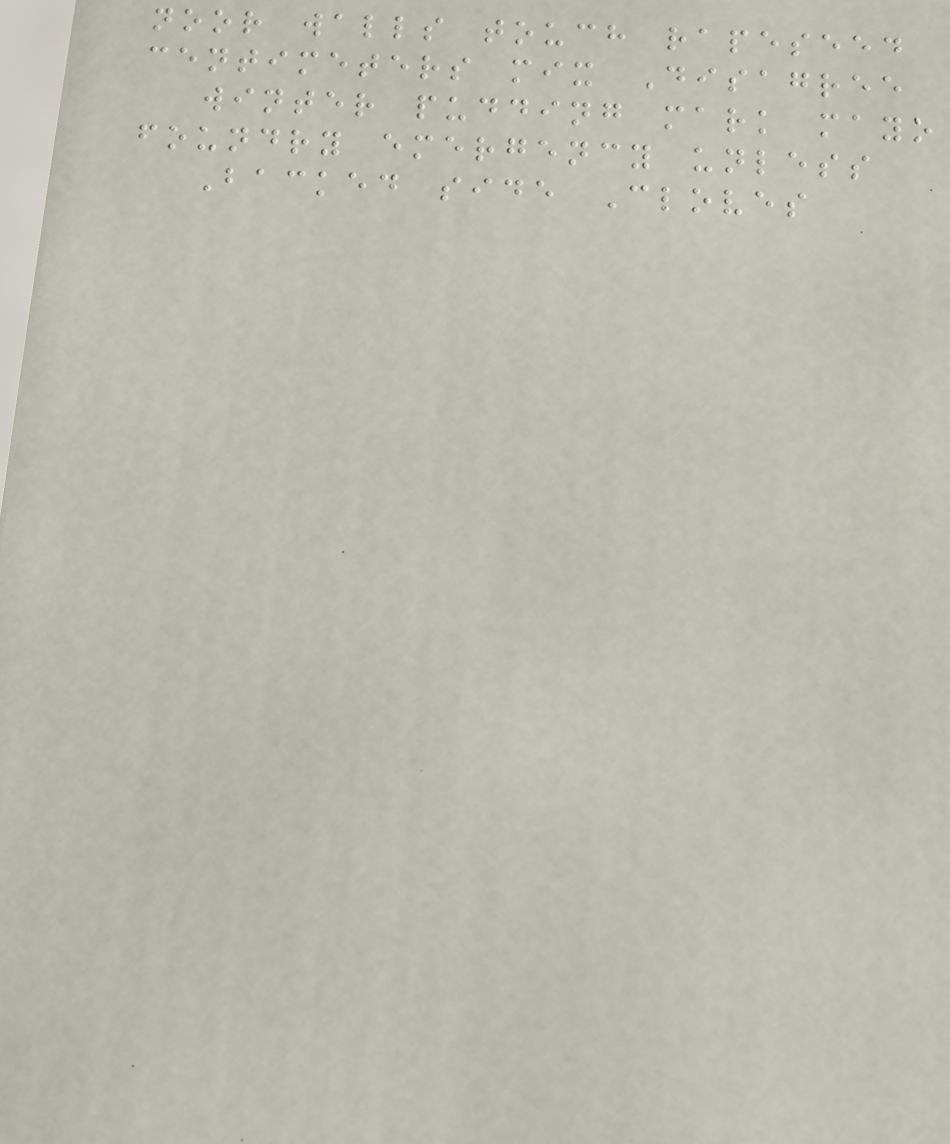noor walls touch rapeseed
centimeters mix Disagree
winter pudding mark mayo
foundry emergency unless
Backed side Cloves
